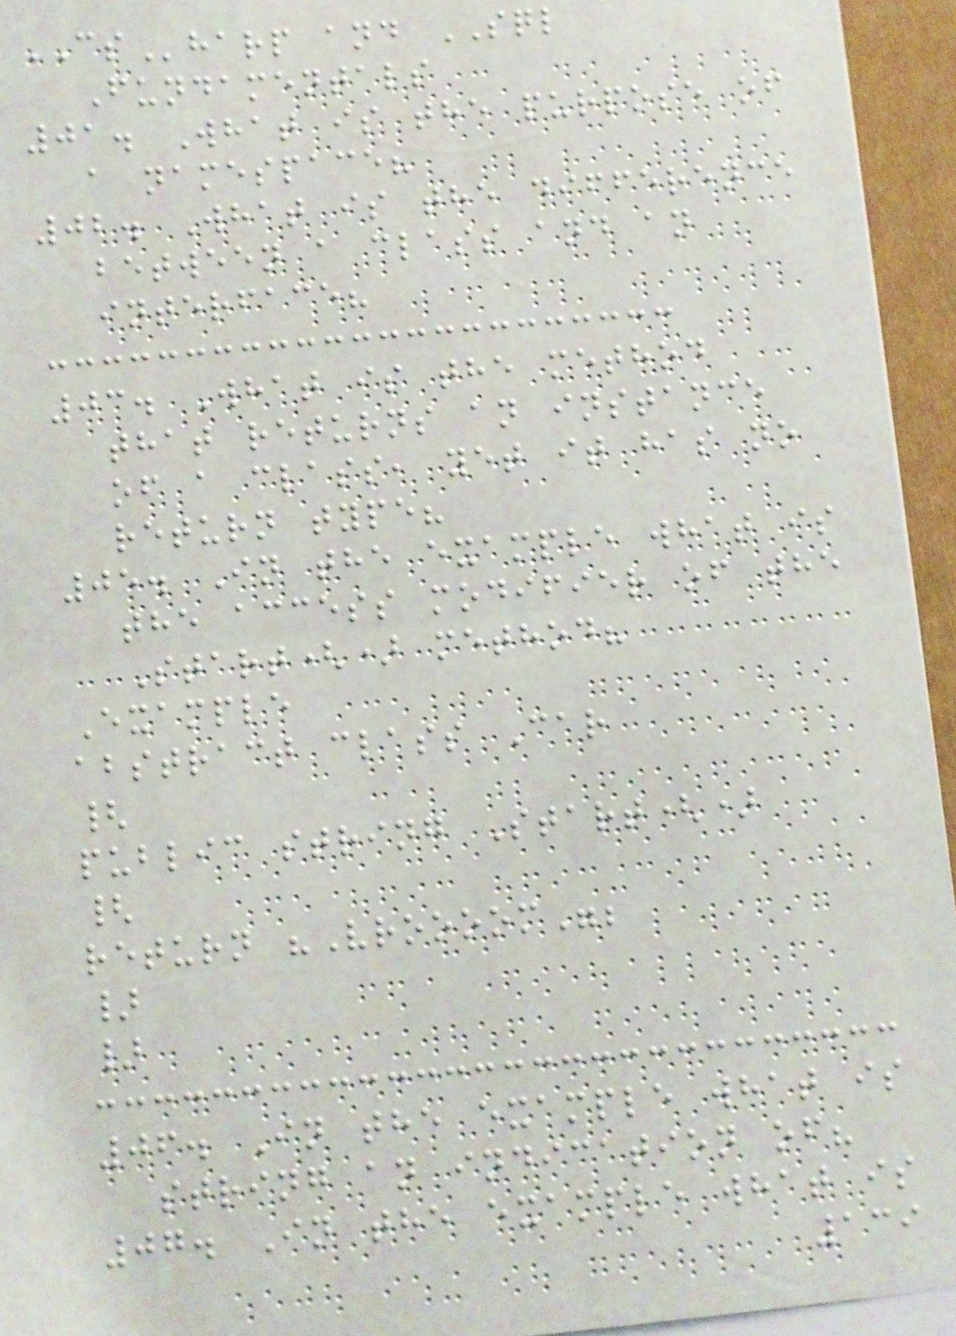CSharp and SQL
Fundamentals
01. What is the purpose of
a namespace?
02. What is the difference
between a class and an
interface?
03. What is the method
that returns an instance
of a class, yet it has no
return type?
05. In the example what is
the access modifier of the
Start() method?
Example
abstract class Car
{
public string Start()
{
return "Vroooom";
}
}
06. In the example what is
string an indication of?
07. In the example what is
139
